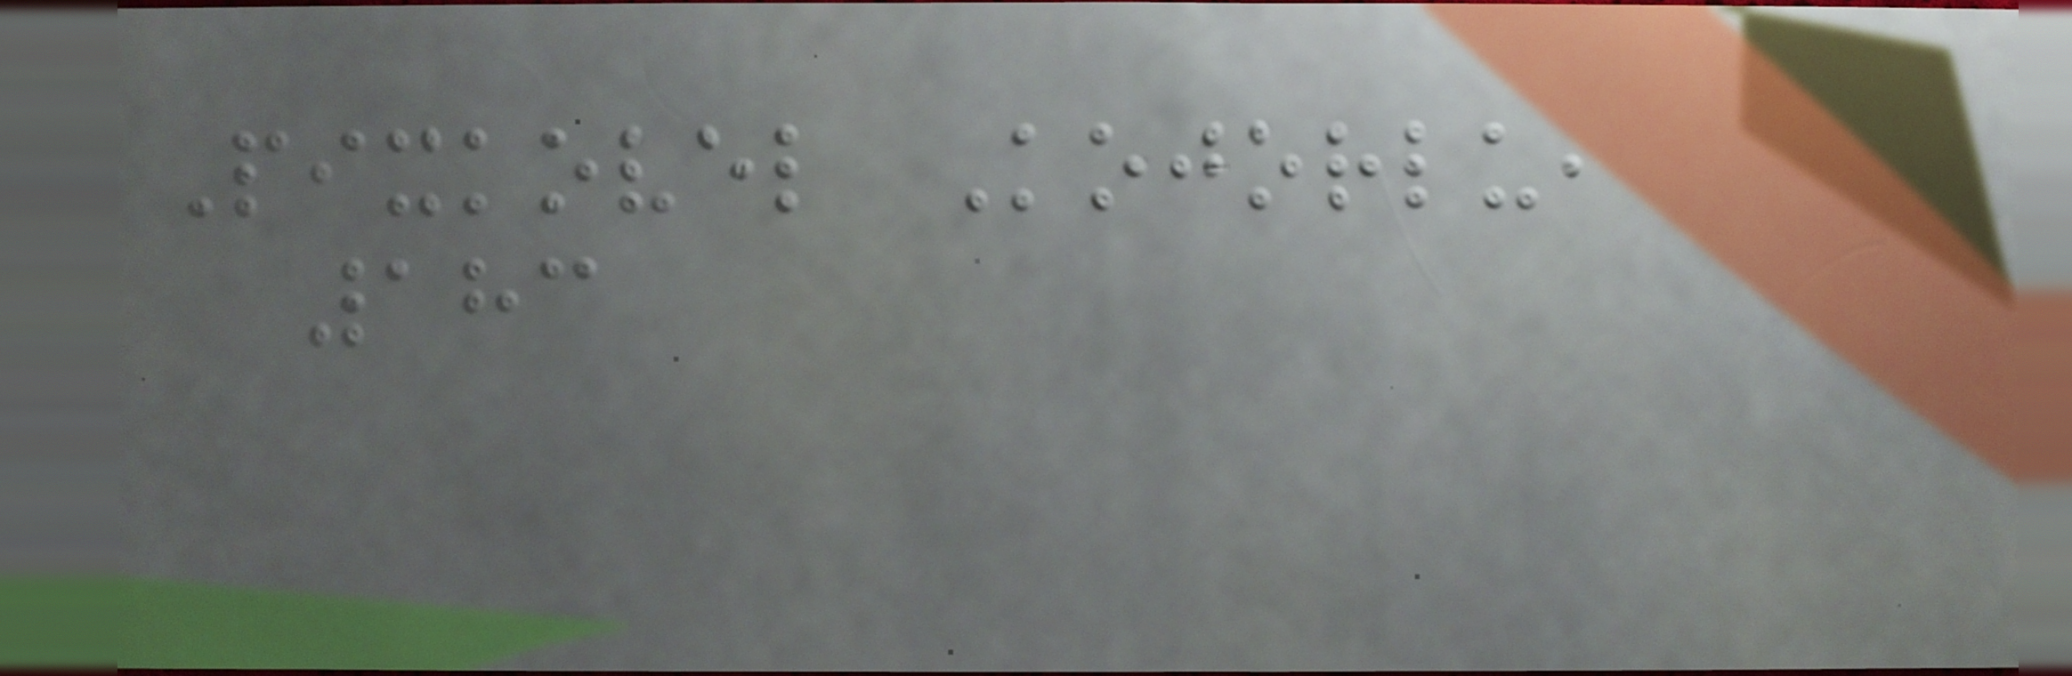Pixkovel Kojorlu,
183
